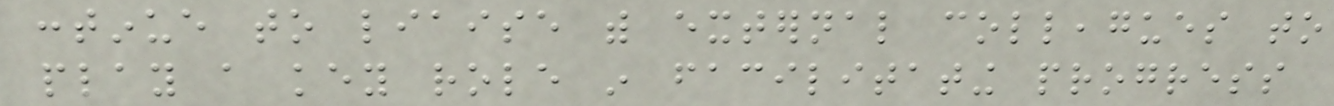continue to liaise with external colleagues to
play a key role in facilitating progress
